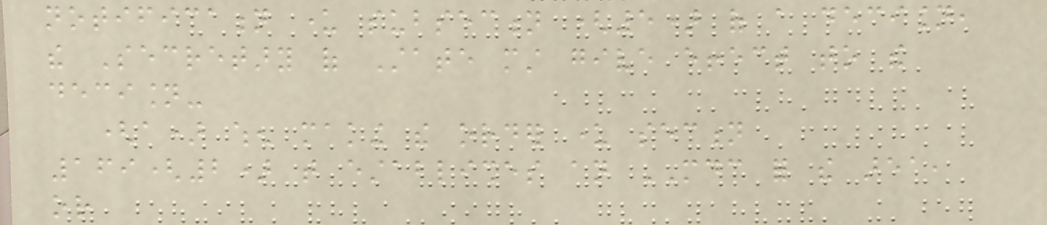notification under subsection (5) of a decision,
the Secretary of State must give effect to the
decision-
(a) when making the order under section
169(2) that establishes an MDC for the area,
or
